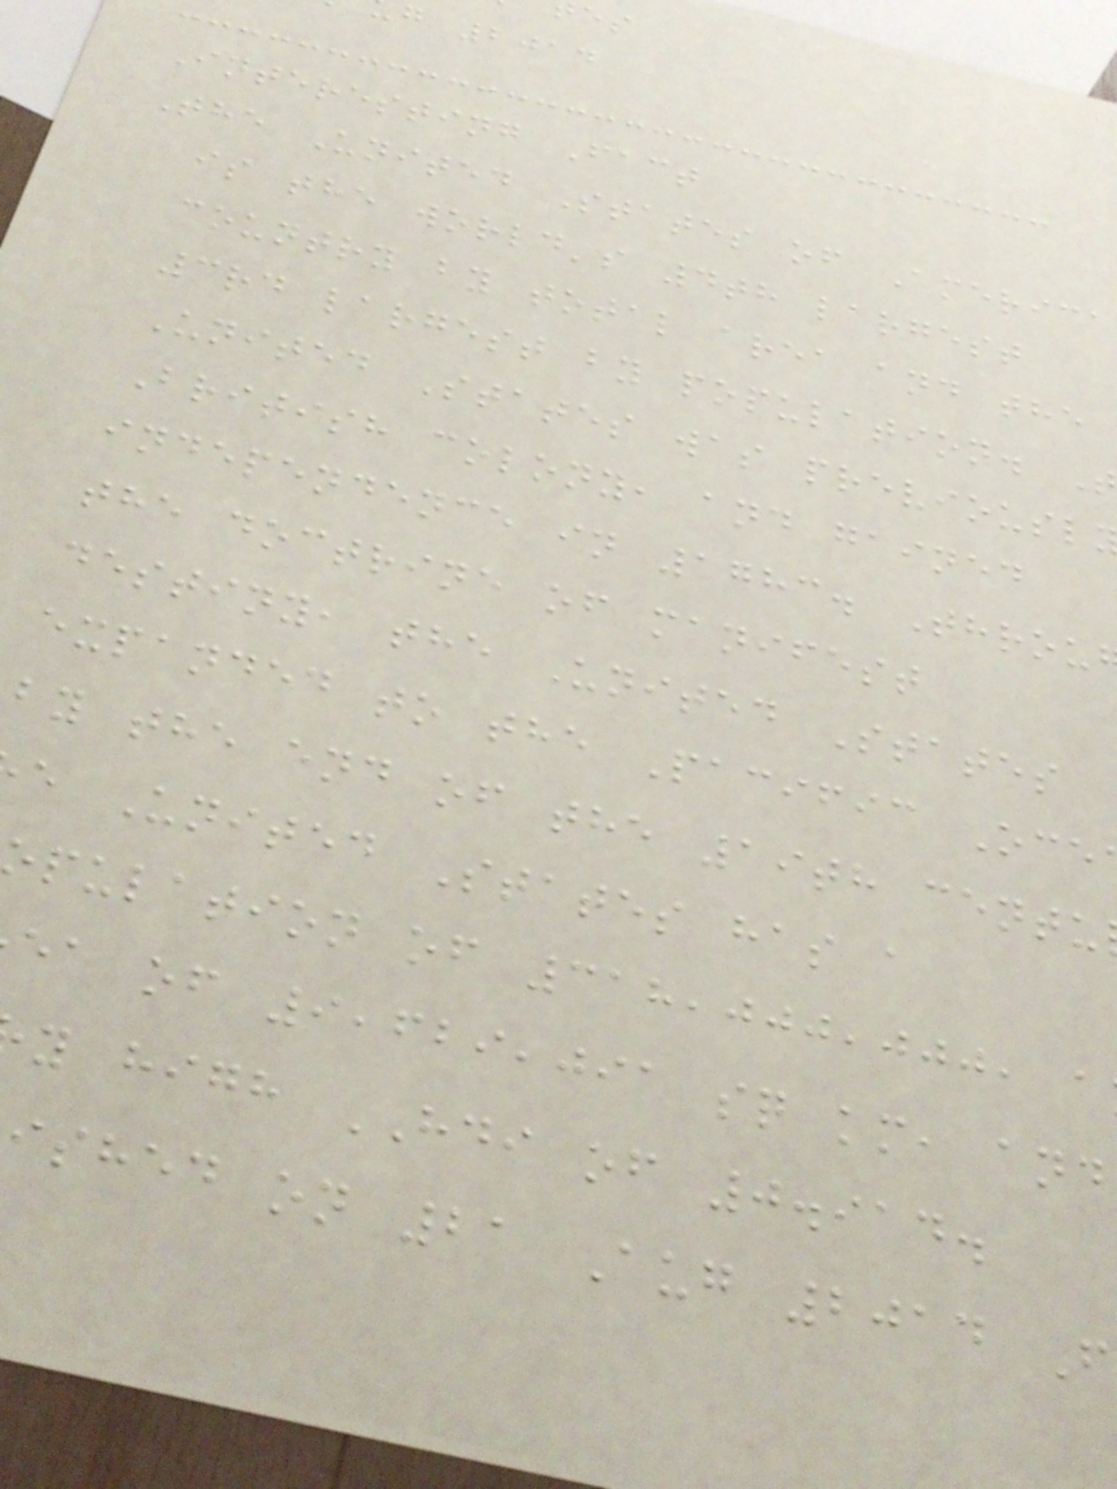g 2014
Interesting Fact
The United States of America
is the world's 4th largest
country by total area and the
3rd largest by population. T
United States was previousl
British colony, and gained
independence in 1783. Throu
the doctrine of manifest
destiny, the United States
expanded to the Pacific Oce
by the end of the 19th centu
e United States has a
opulation of 318,000,000, a
ea of 9,629,091 sq km, and
y high HDI of 0.914.
ished on 21 Aug 2014 F
